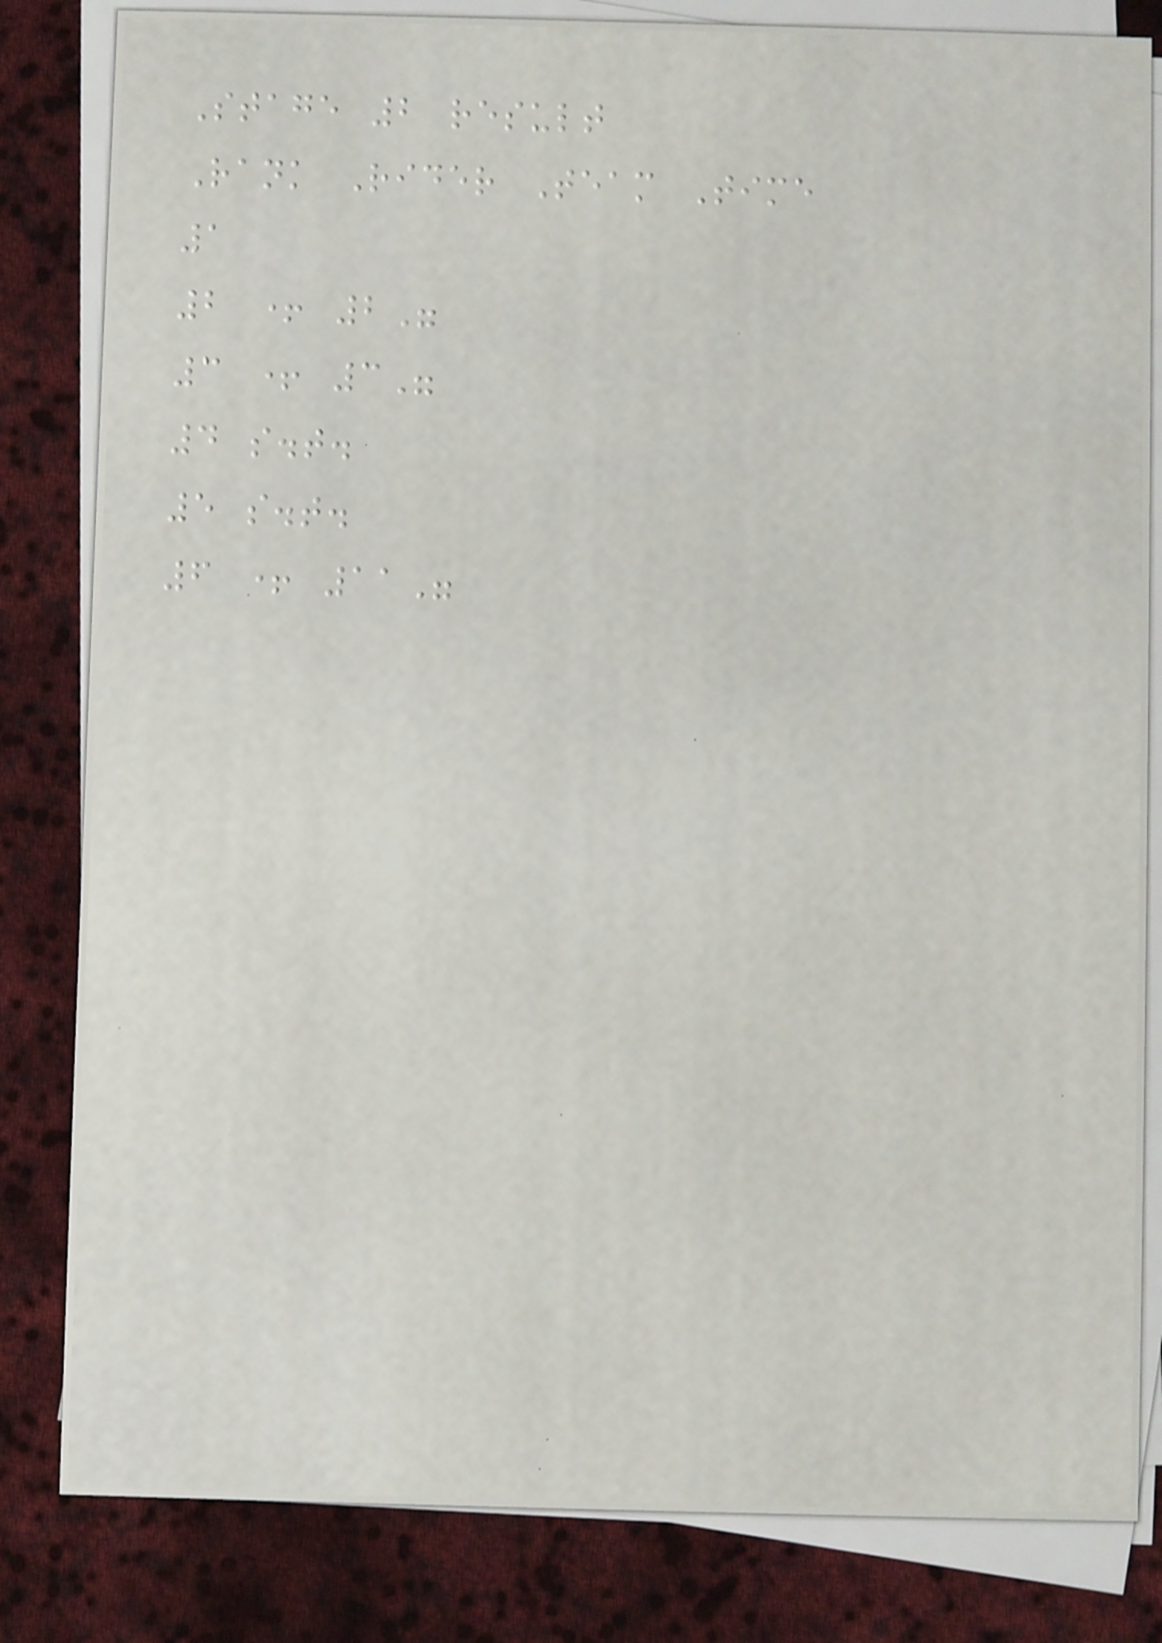Stage 2 result
Rank Rider Team Time
1
2 + 2"
3 + 3"
4 s.t.
5 s.t.
6 + 11"
